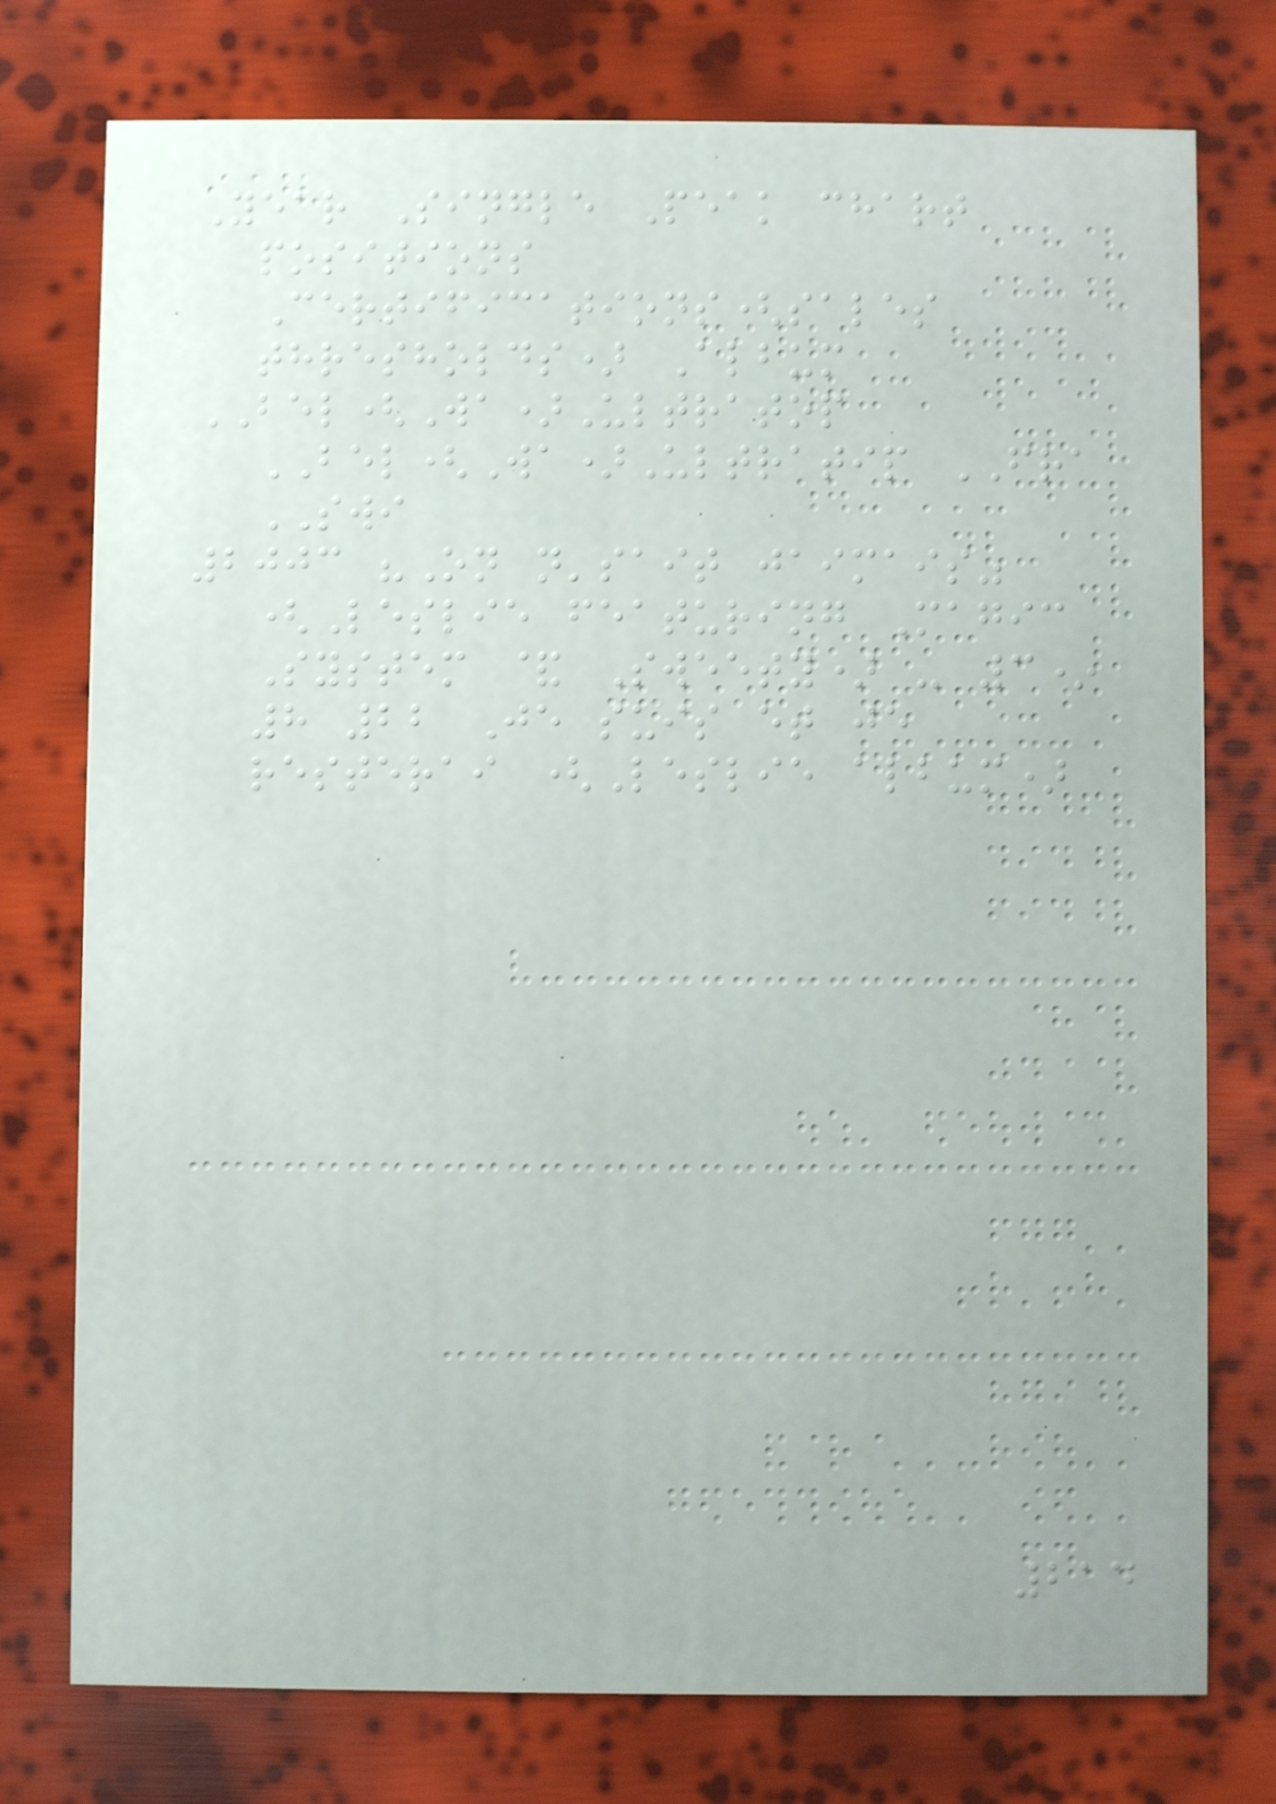Year Single Peak chart
positions
Certifications(sales
thresholds) Album
BEL(Wa)Ultratop
BEL(Wa)Ultratip FRA
SWI
2003 "On n'sait jaimais"
(Leslie featuring Magic
System & Sweety) - 3*
8 22 Je suis et je
resterai (Leslie album)
214
